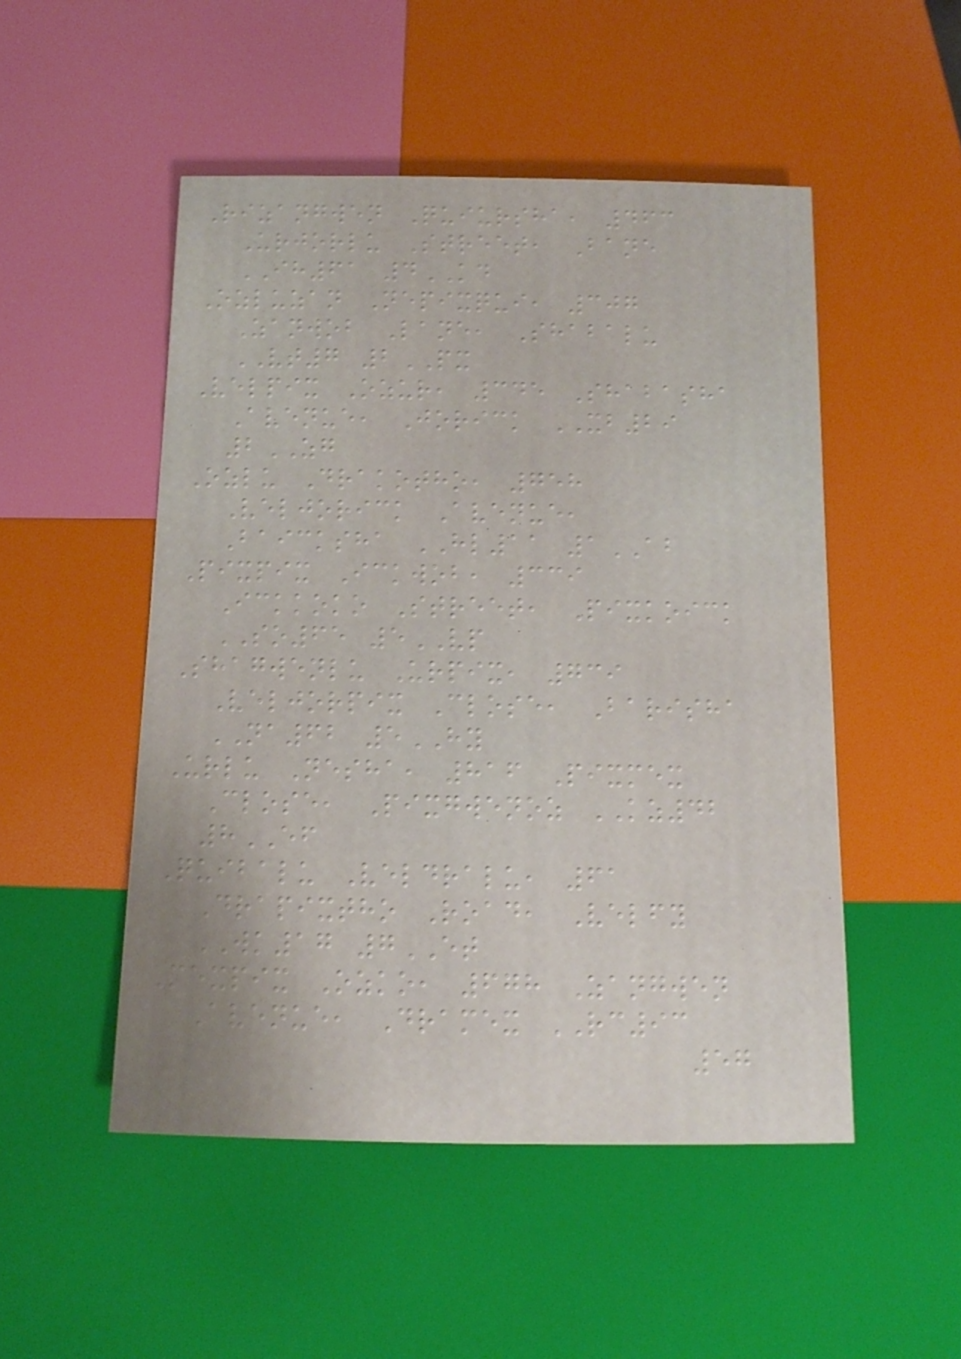Rizangwen Quiursha, 463
Urjorlu Street, Bane
IH61 4KD
Ozluzan Nepixqui, 307
Zanwob Lane, Shabalu
VT7 2PX
Velpix Ozur, 345 Shabasha
Avenue, Jorick XB29
2ZG
Ozlu Drakotho, 758
Veljorick Avenue,
Baicksha HL11 1AB
Pixpix Ickwob, 339
Ickkoko Street, Pixkoick
SO65 5VP
Shagwenlu Urpix, 739
Veljorpix Close, Barisha
NA62 5HY
Urlu Nesha, 816 Pixmex
Close, Pixgwenoz KZ42
8EF
Quibalu Veldralu, 61
Drapixtho Road, Velfy
WK17 7ET
Mexpix Ozko, 678 Zangwen
Avenue, Dramex RC93
57
